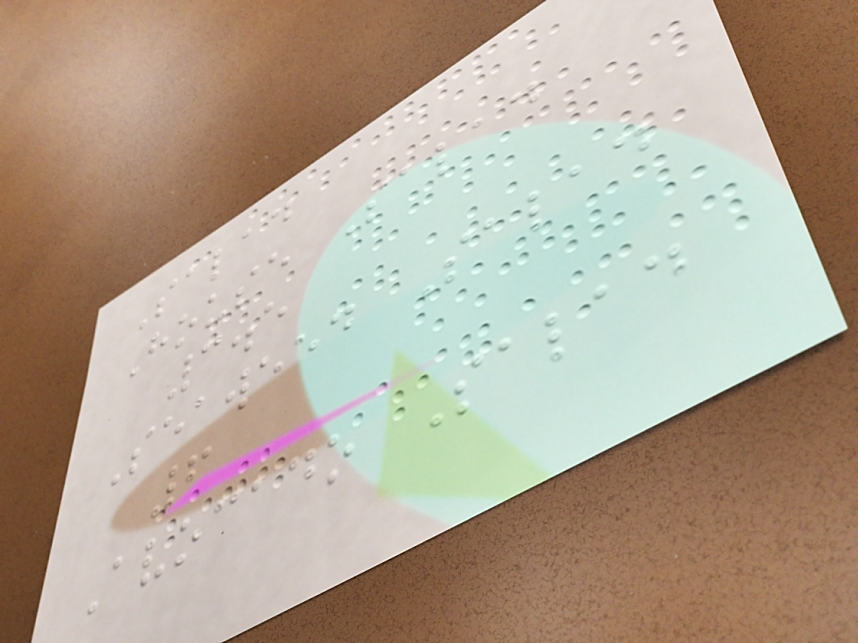Salad
House Salad
3.5
Seaweed Salad
6
Avocado Salad
